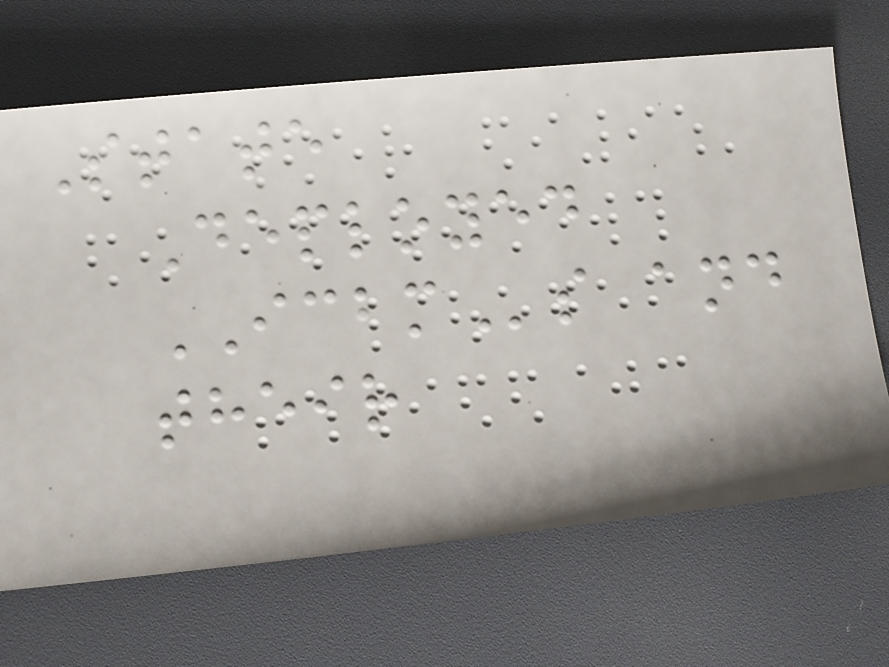State
Deployed
ICBMs and
their
